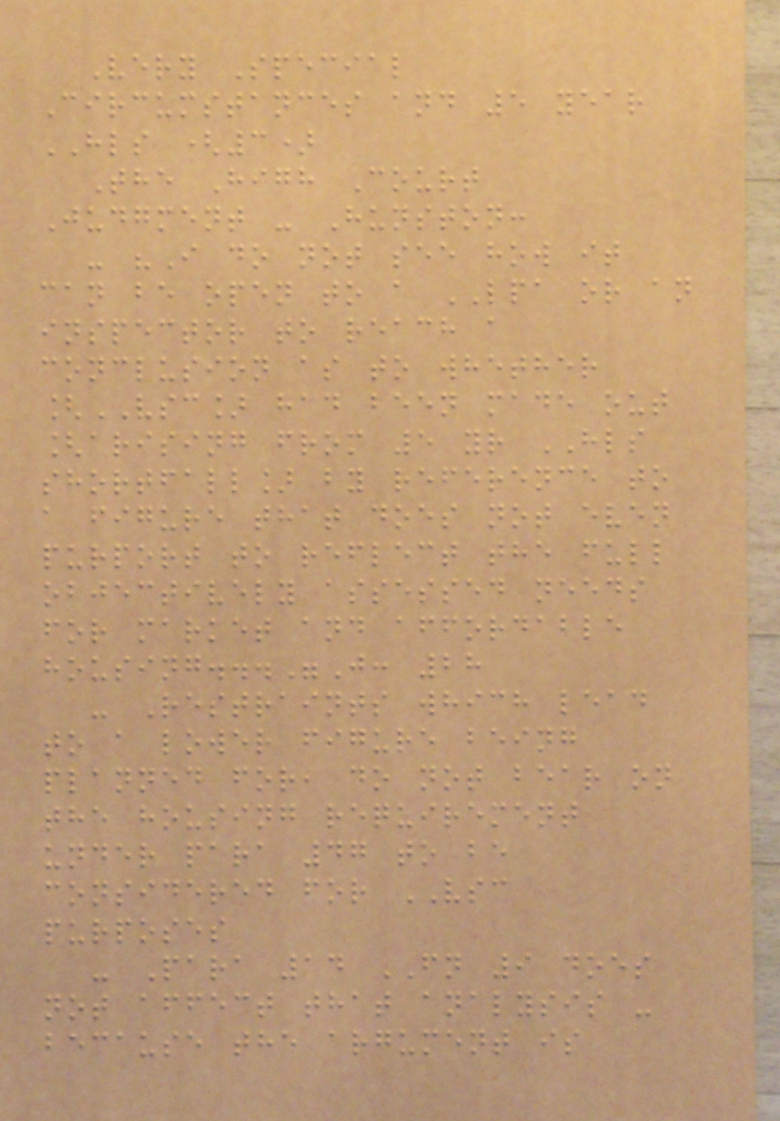Very Special
Circumstances and 5 year
HLS (3)
The High Court
Judgment - Hunston:
- "I do not see how it
can be open to a LPA or an
inspector to reach a
conclusion as to whether
[VSC] had been made out
[arising from 5 yr HLS
shortfall] by reference to
a figure that does not even
purport to reflect the full
objectively assessed needs
for market and affordable
housing..."J: 28
- Restraints which lead
to a lower figure being
planned for, do not bear on
the housing requirement
under para 47 to be
considered for VSC
purposes
- Para 14 FN 9 does
not affect that analysis -
because the argument is
